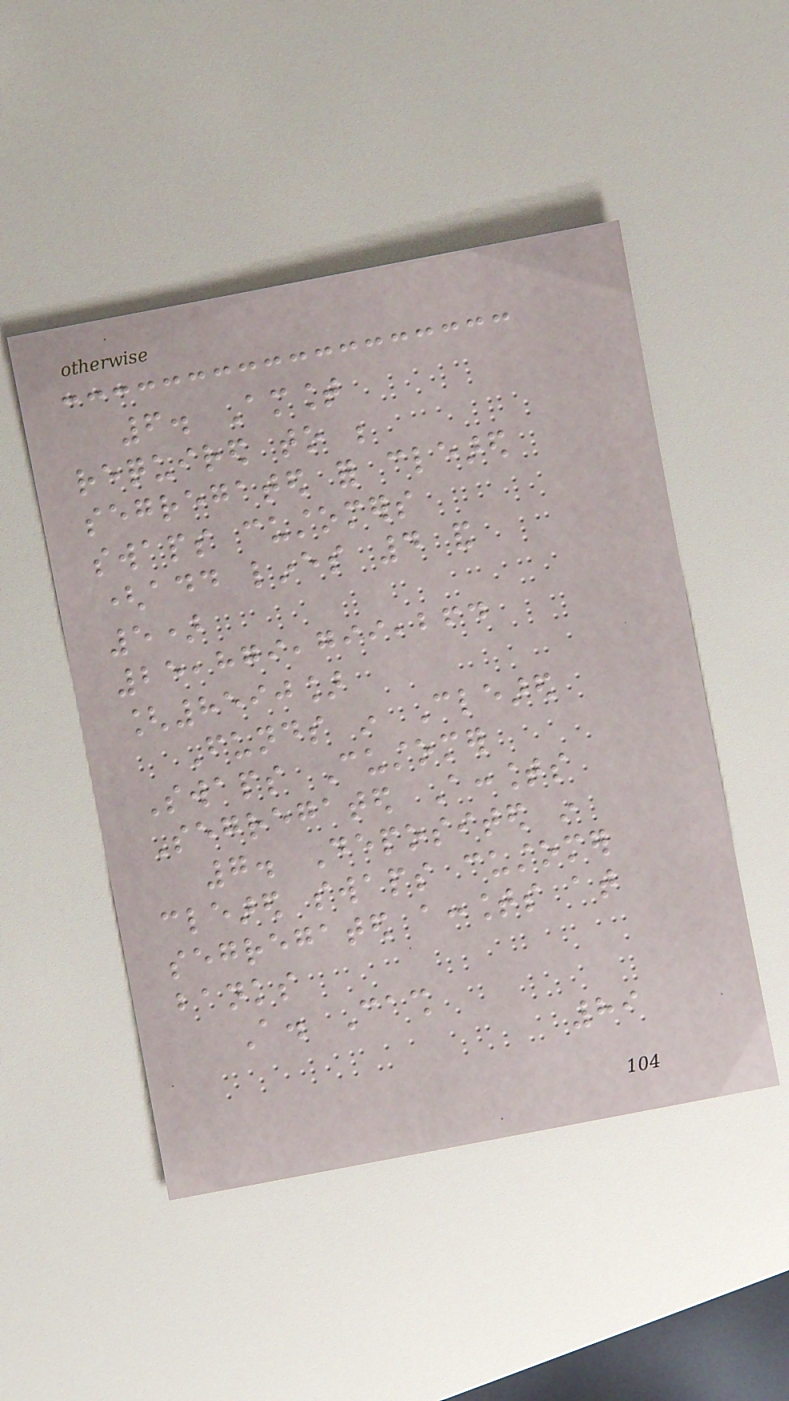6. Amount
required to be
segregated for cleared
swaps customers
(add lines 4 and
5)
25,879,799,264
[8590]
Funds in Cleared
Swaps Customer
Segregated Accounts
7. Deposited in
cleared swaps customer
segregated accounts at
banks
A. Cash
89
